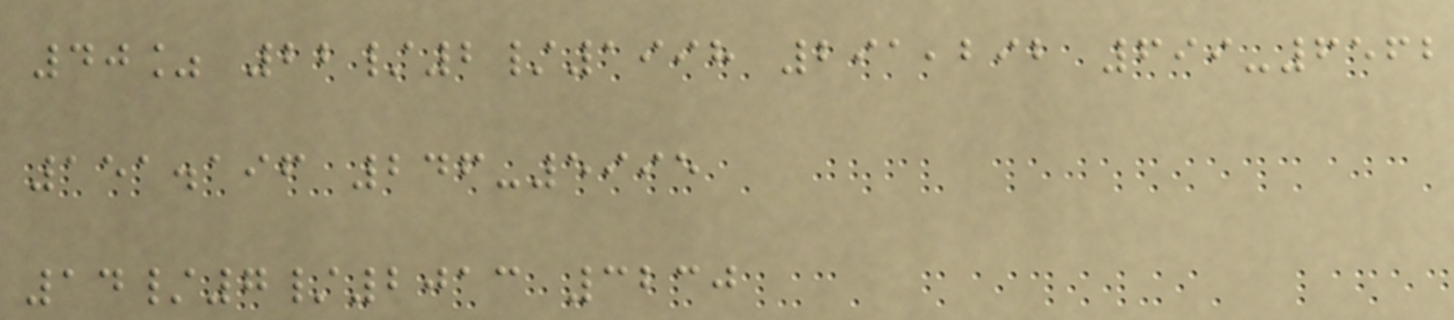40% 22/2/1998 291,292 699-6562
151.196 246-5995
14/7/2013 3230
